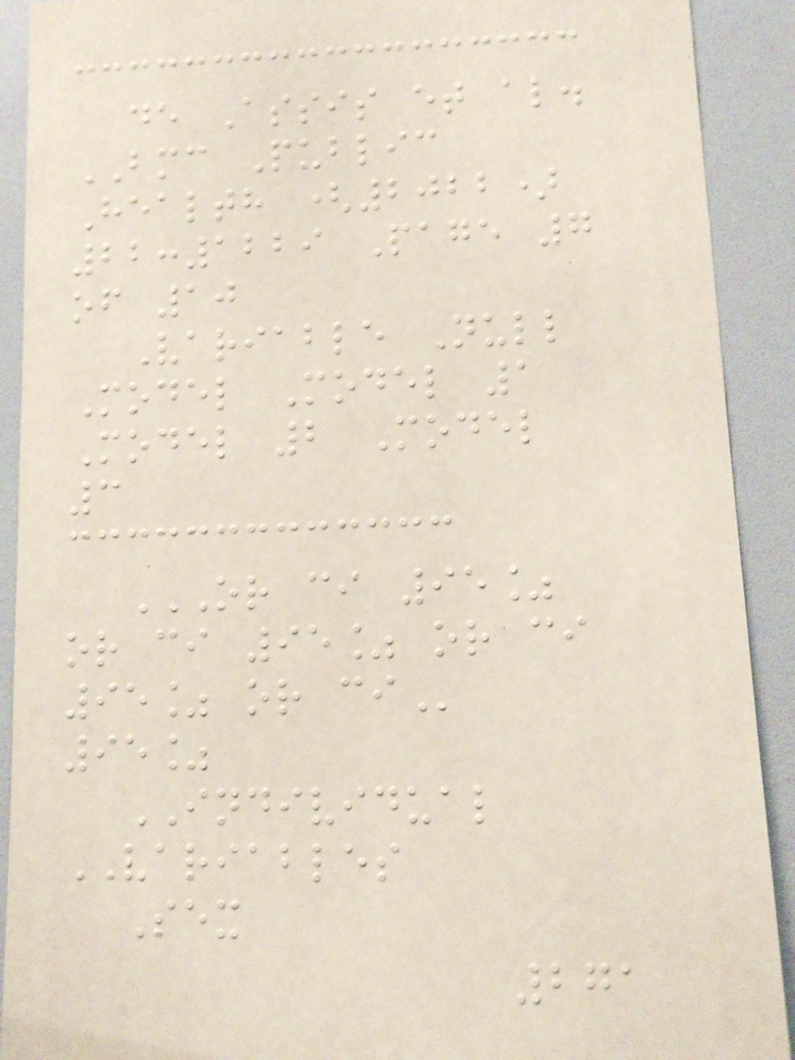de Assis et al.
BMC Public
Health (2022)
22:1229 Page 7
of 10
Variable Null
Model Model 1
Model 2 Model
3
OR CI 95%
OR CI 95% OR CI
95% OR CI
95%
INDIVIDUAL
VARIABLES
Sex
271
